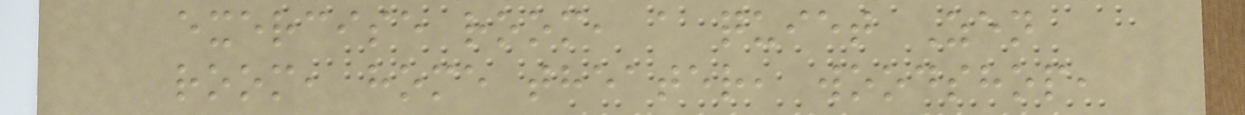exercise room, a quiet Zen
room, home theater, woodshop,
